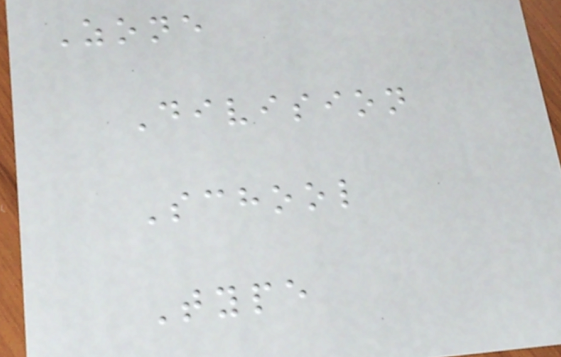Zone
Division
School
Type
